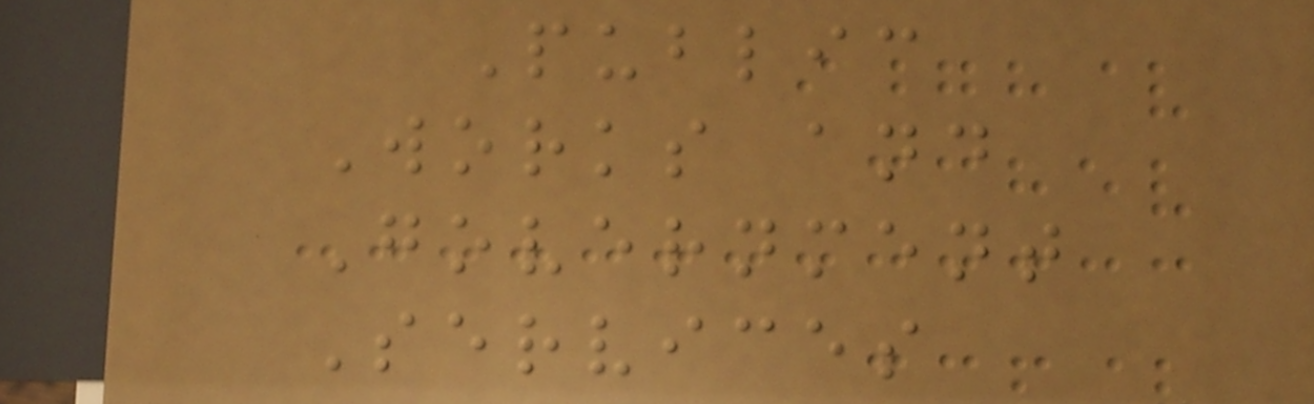Public
Works and
Government
Services
